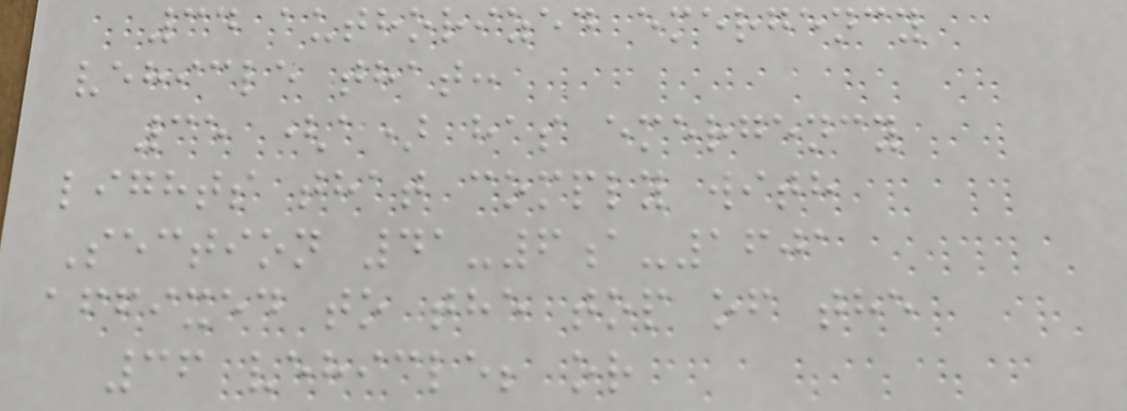34 authorized emergency
vehicle that:
35 (a) has emergency
lights that comply with
Section 41-6a-1601
affixed to the top of the
36 vehicle; or
